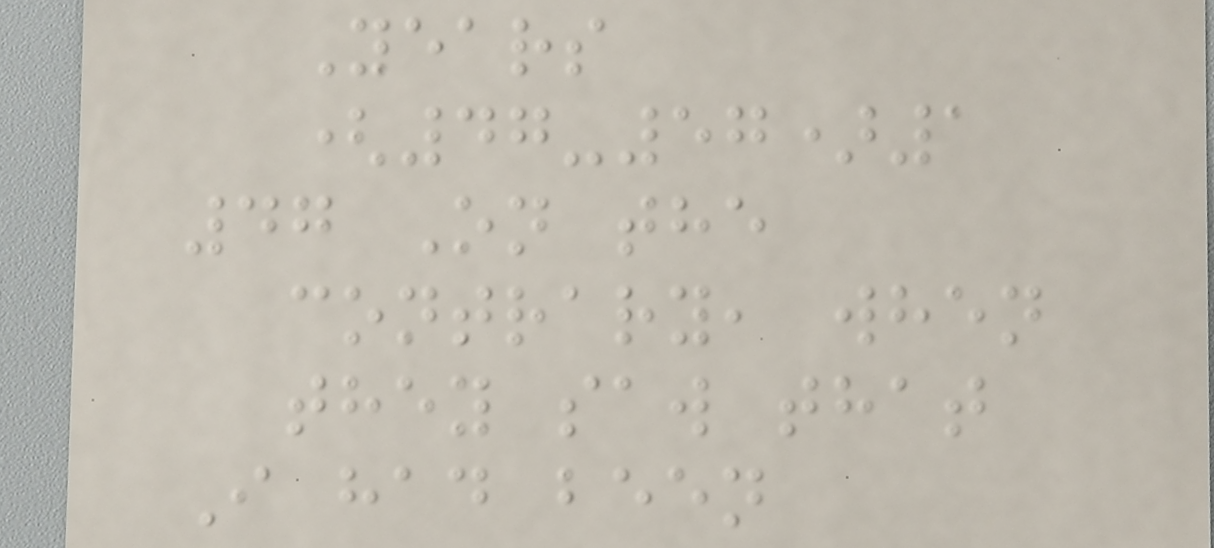Years
(47-57)1
47 On the
contrary, when
they saw that
I had been
